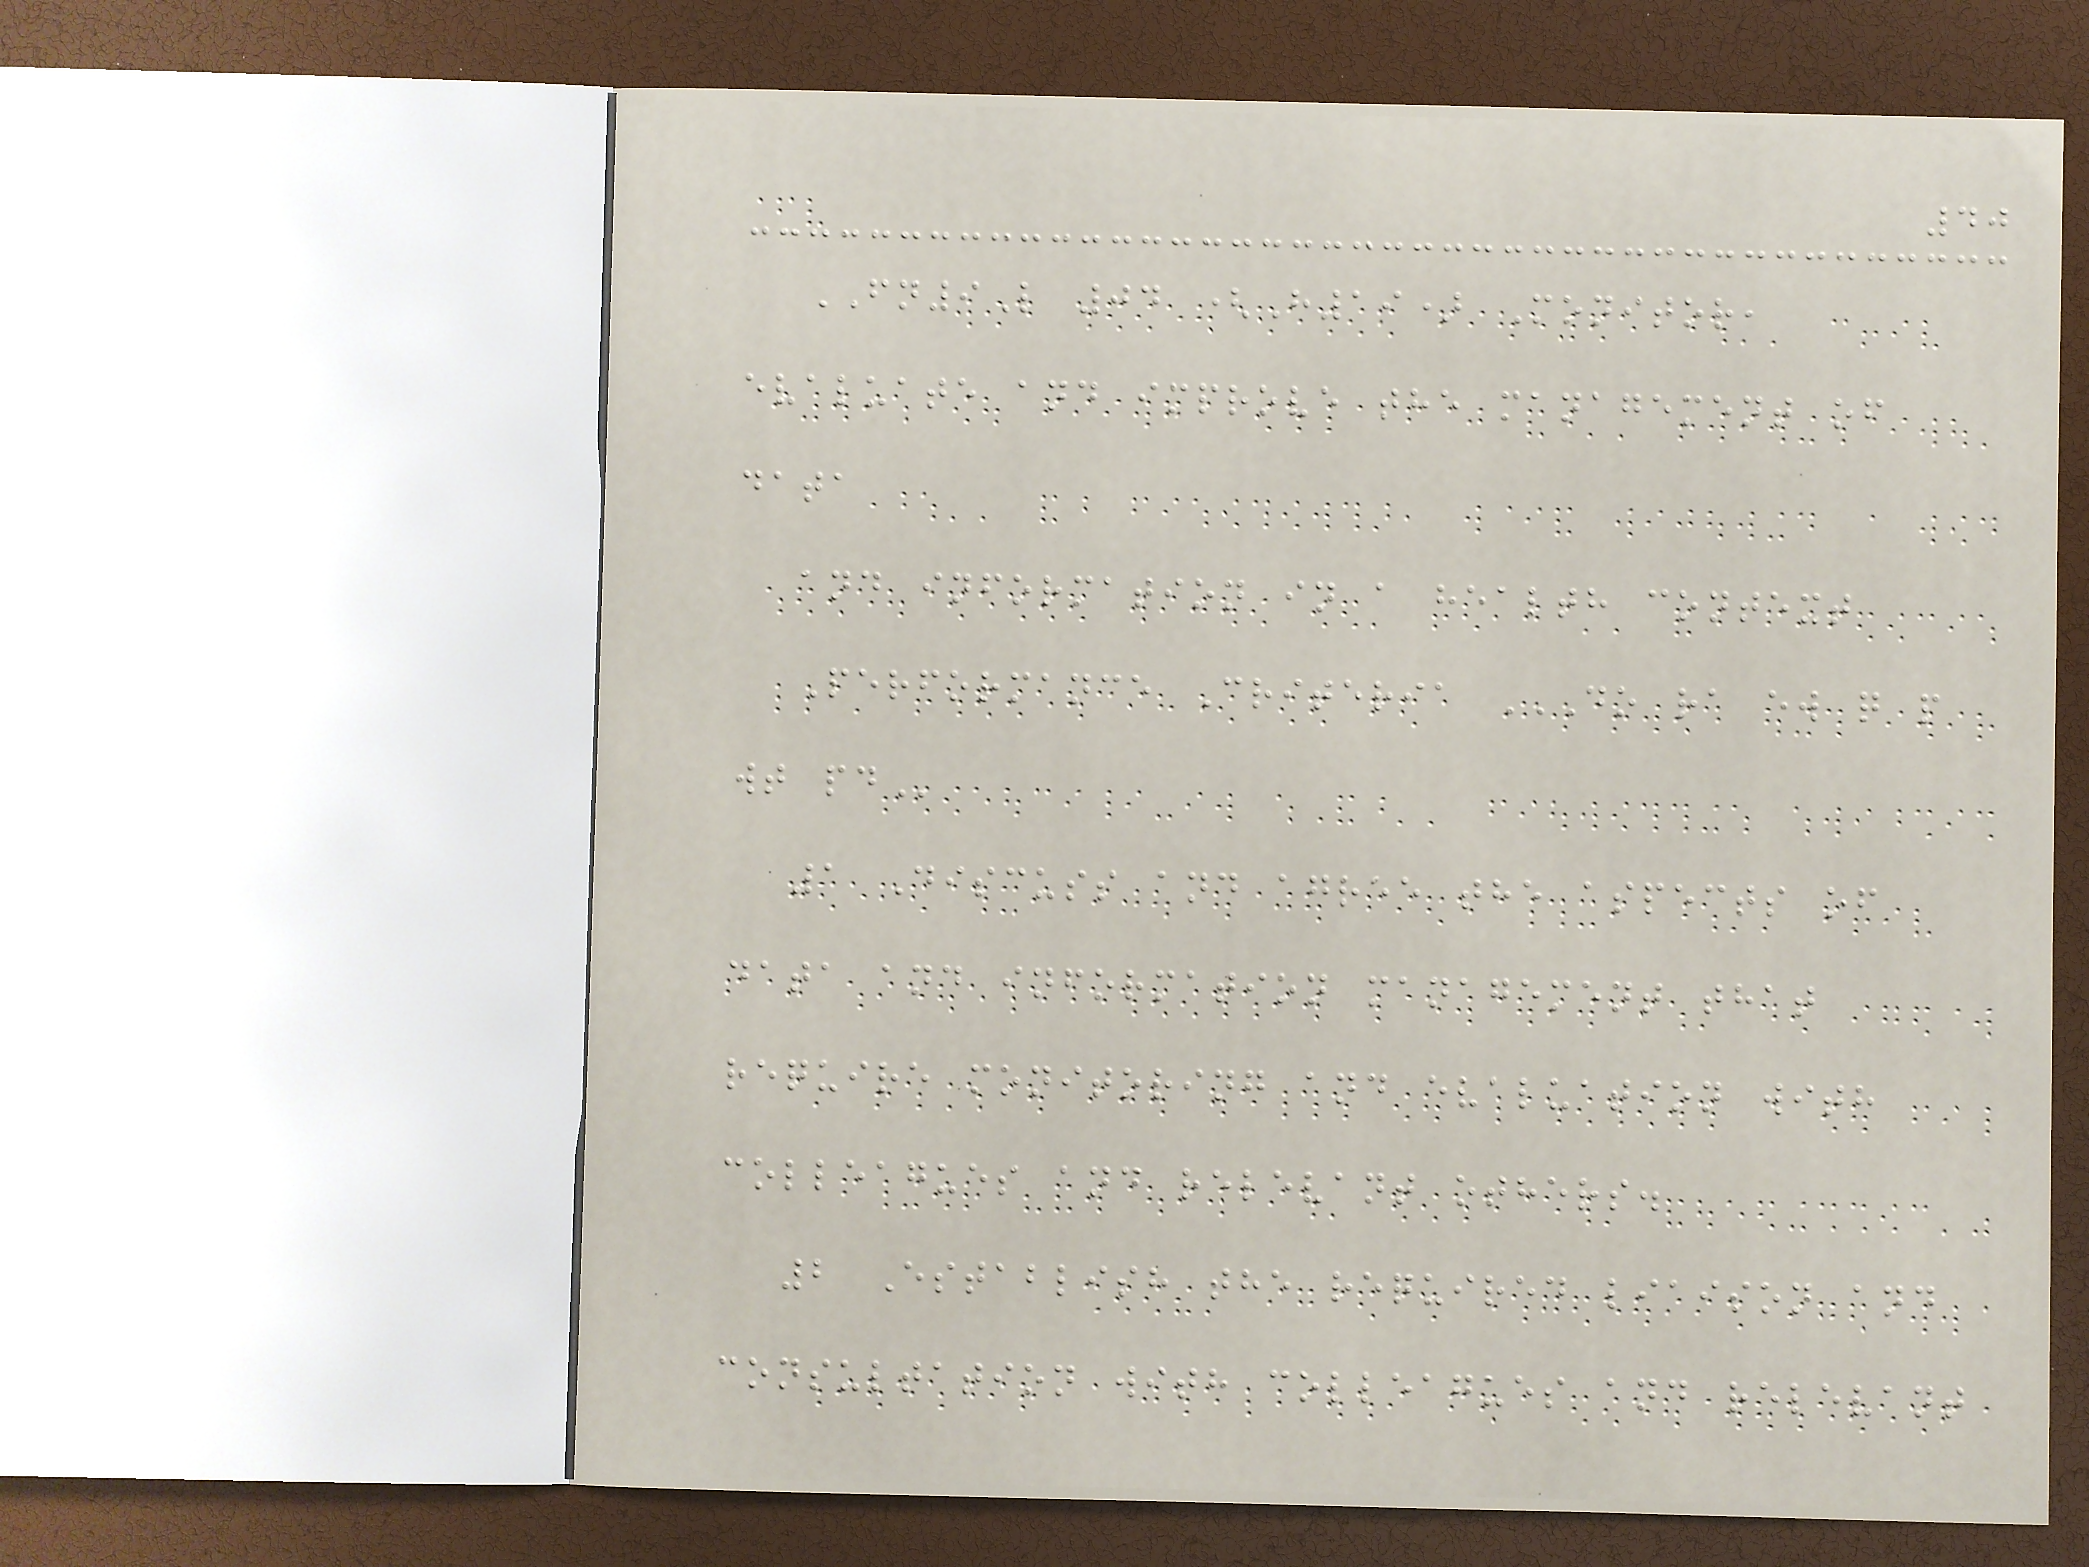40
FN9L 04 (H19) Monitor,
evaluate and improve the management of
data
and information in a health context
Performance Criteria DO RA EW Q P
WT PD
1 Discuss and agree the aspects of
data and information management that
require monitoring and evaluation with
colleagues and relevant others.
2 Establish the required liaison and
consultation with colleagues and relevant
